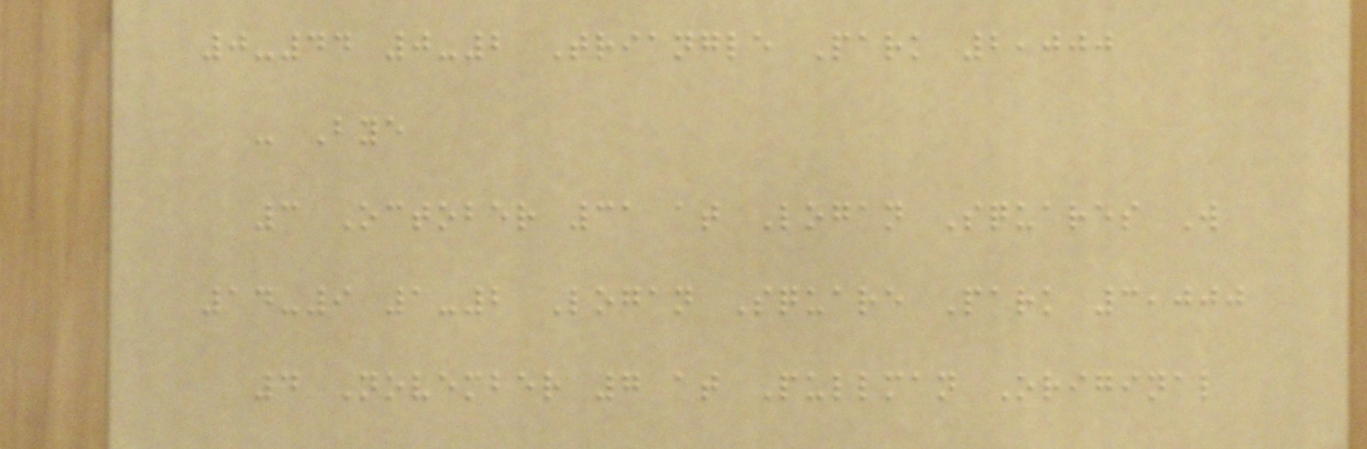0-44 0-2 Triangle Park 2,000
- Bye
3 October 31 at Logan Squares W
14-9 1-2 Logan Square Park 3,000
4 November 7 at Pullman Original
